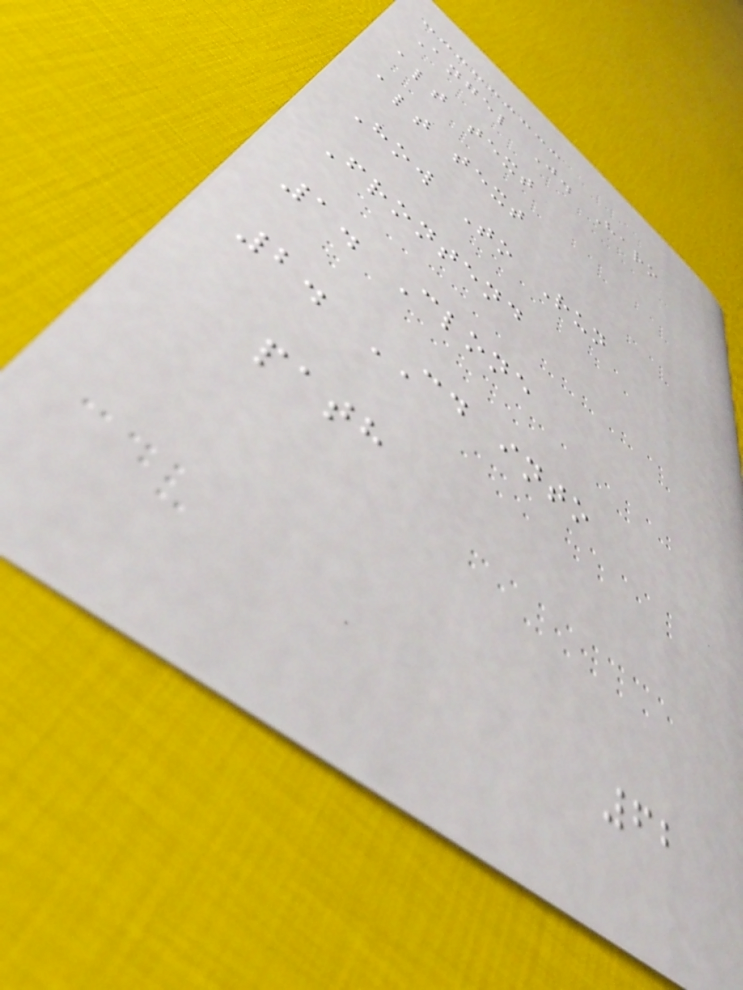Angel J. Haro
alt text
alt text
How To Run
Frontend
1. Clone
2. CD into
path
62
